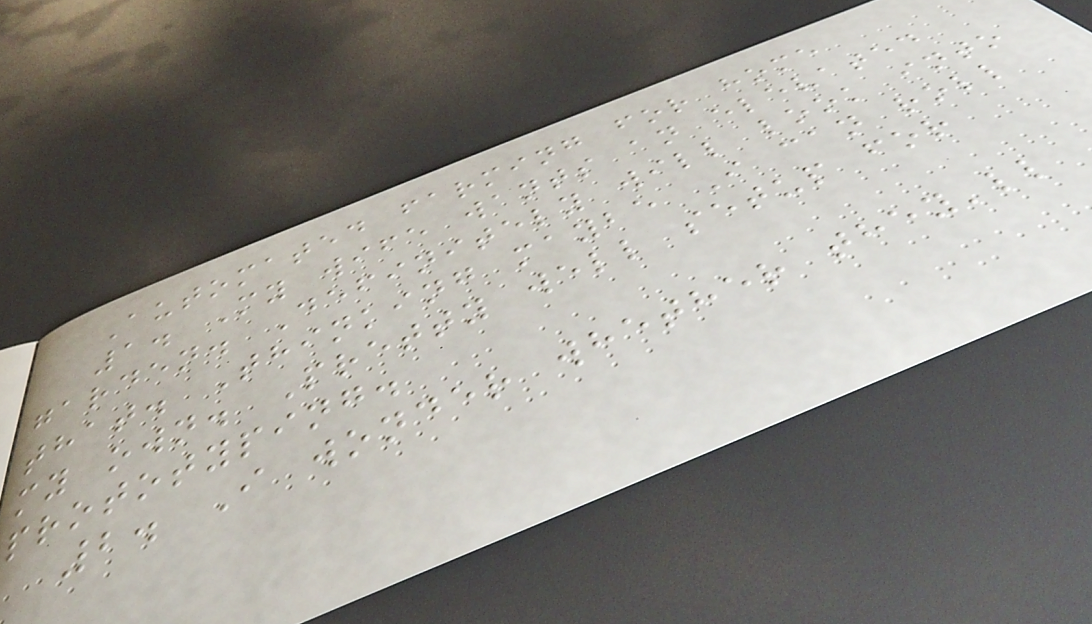Automated farming for home
1. My wife wants an elevated
garden. Definitely will look into
that. Thinking maybe I can roll
my own. Pretty well setup for
prototyping.
2. I wonder whether they'll
